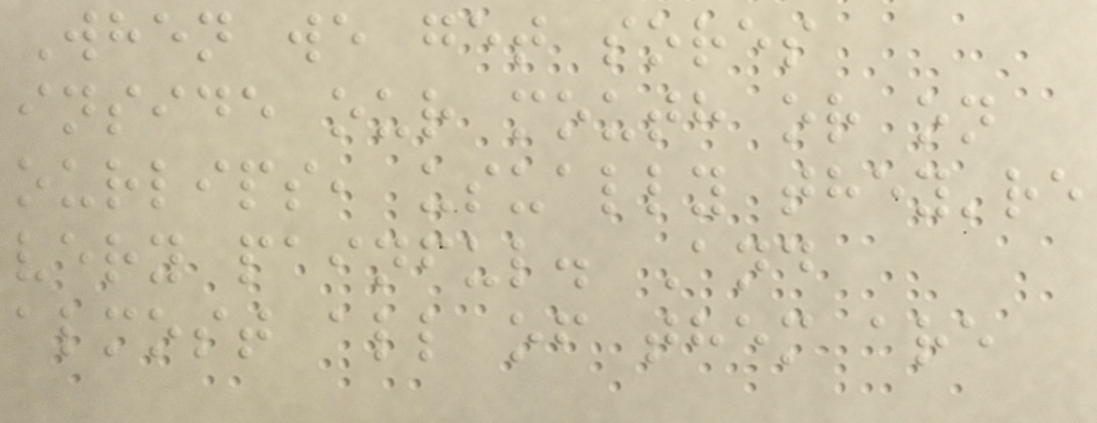When we get sores
inside our mouth or on
ourlips, usually they're
very painful. And
almost all of them are
